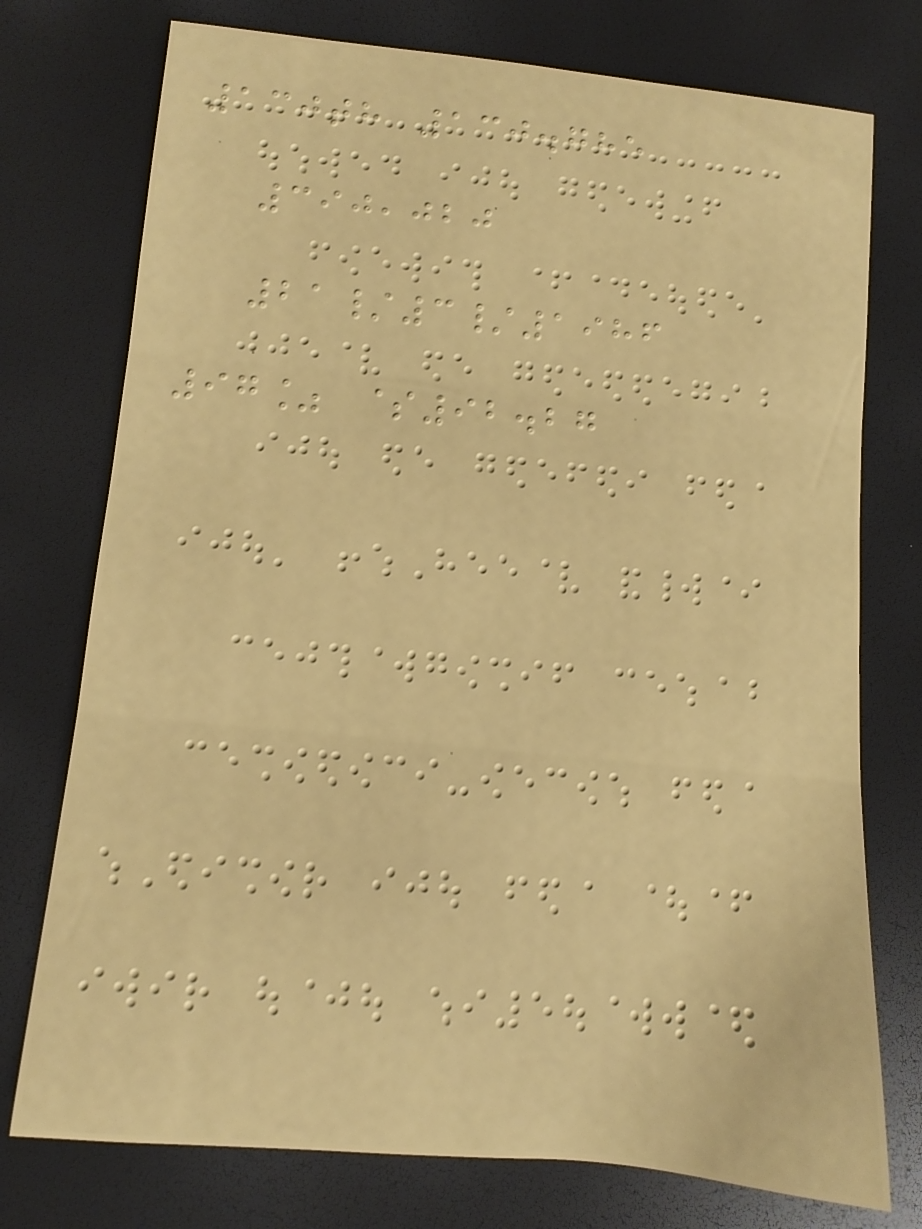130th 130.785
390,020
21/3/1986
97% $92.27
